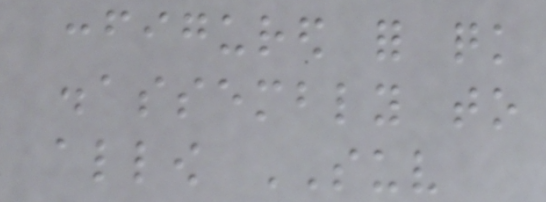configured for quick
disassembly to
allow SUV
